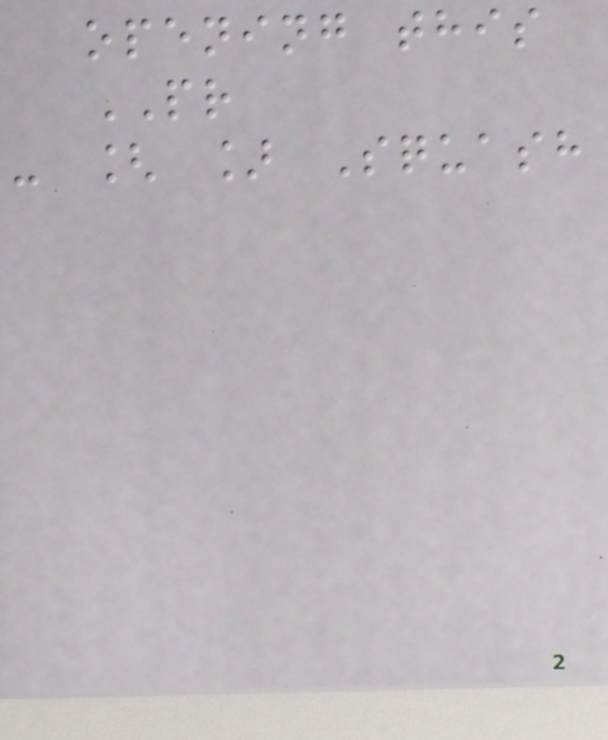opening this
PR
- [ ] Squash
